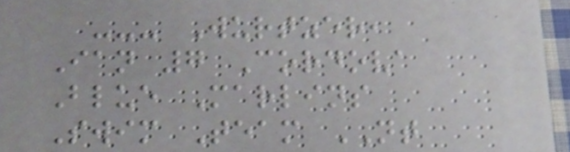--- Wurtzer,
Ian 7 Cordova
Blue Marlins
Swim Team NT
